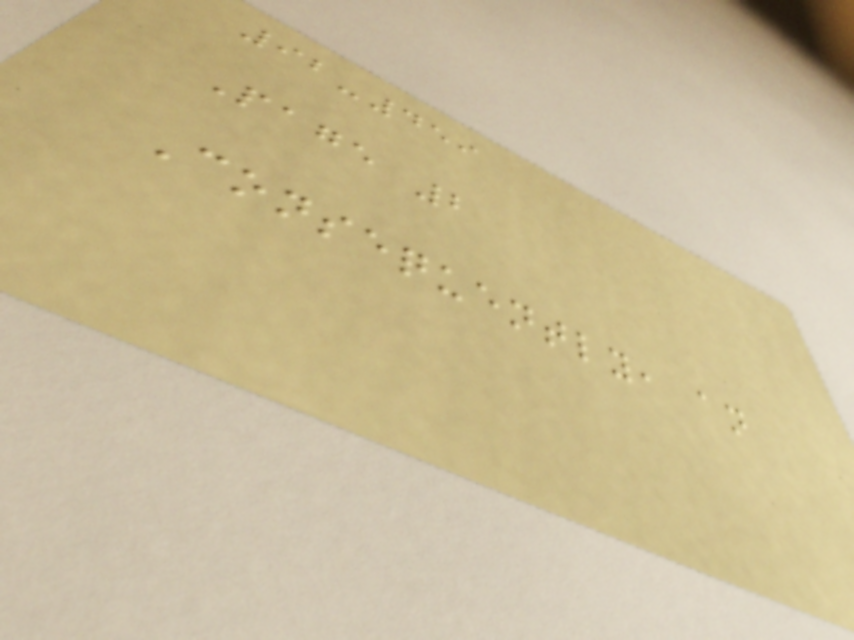92-459
Page 2
Consequently, an
